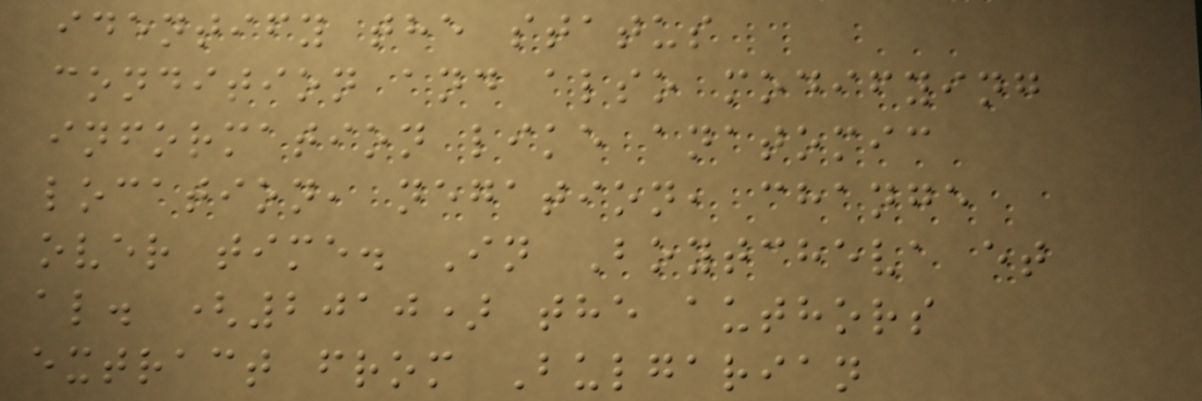identify the status
condition and also modifying
information like anatomic
location, negation, change
over time. In Boytcheva et
al. (2010) the authors
extract from Bulgarian
